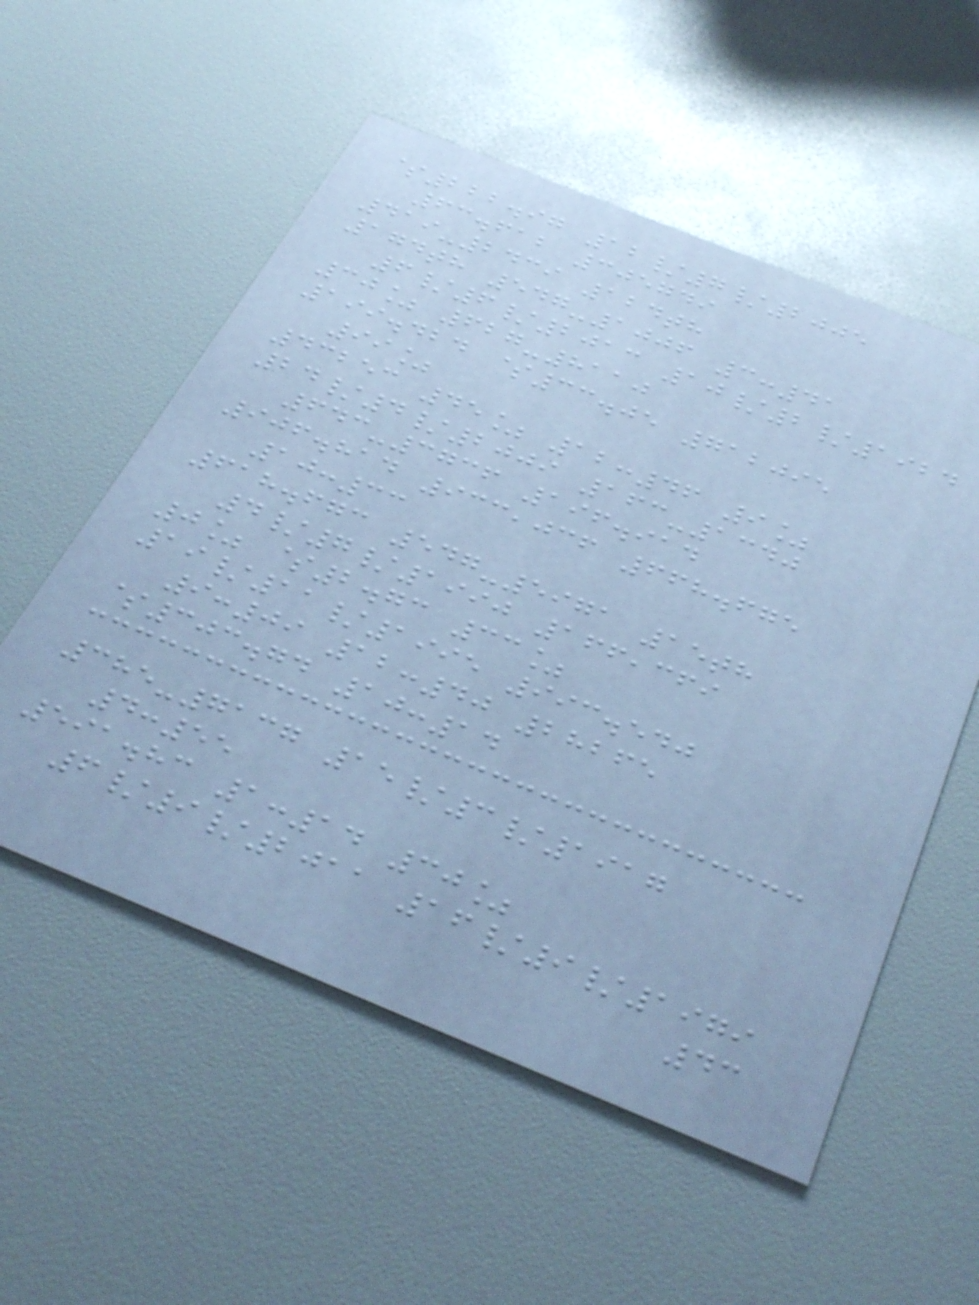$222.97 12/7/2005
63.612 305749
419-2439 124th
174th 547-1006 3:41
6/6/2013 10/2/1924
30% 627-8110
199.424 $33.05 712095
99%
43253 45% 12:46 9%
24/4/2009 163-1340
643-3736 196.914
906.814 933,036 668.675
10:33
618.673 547-5971 15th
4/7/1990 166,369
0% $2.73 33%
19/11/1995 993.540
9:09 12:40 28265
$303.74 10:14
385-7137 15/3/1917
4:55
591.83 1:14 30%
6/9/2011 16/9/1979
43
